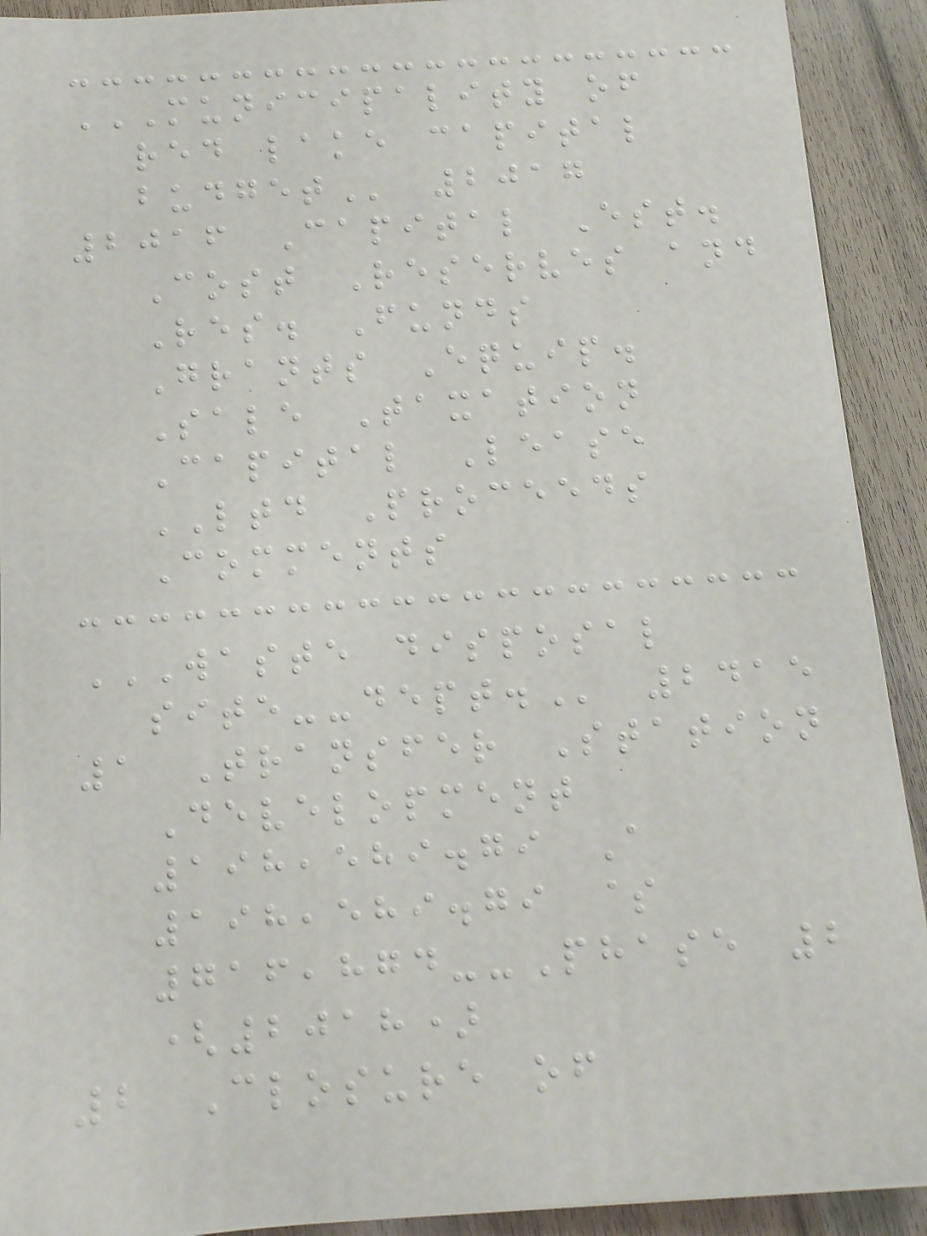MUNICIPALITY OF
RED LAKE CAPITAL
BUDGET 2017
2016 Capital Est.
Cost Reserves and
Res. Funds
Grants Equip.
Sale Taxation
Capital Lease
LTD Proceeds
Comments
WASTE DISPOSAL
SITE--DEPT. 2415
1 Transfer Station
Development
198,589.79 A
198,589.79 $
716,874--Phase 2
(2018)
2 Closure of
